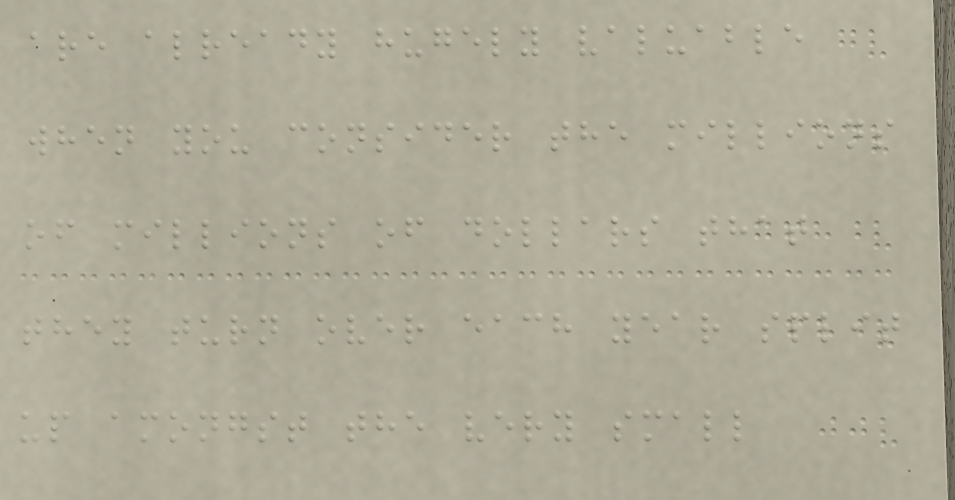are already hugely valuable
when you consider the millions
of millions of dollars that
they turn over each year split
up amongst the very small
